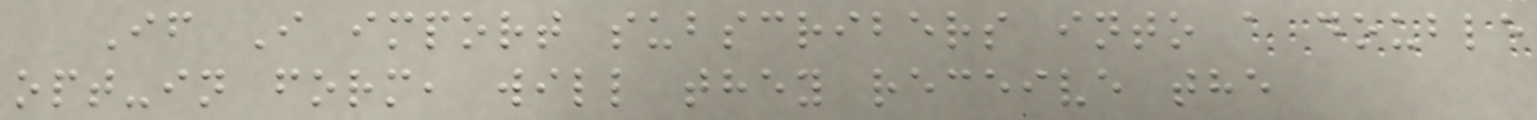If I import subscribers into a double
opt-in form, will they receive the
